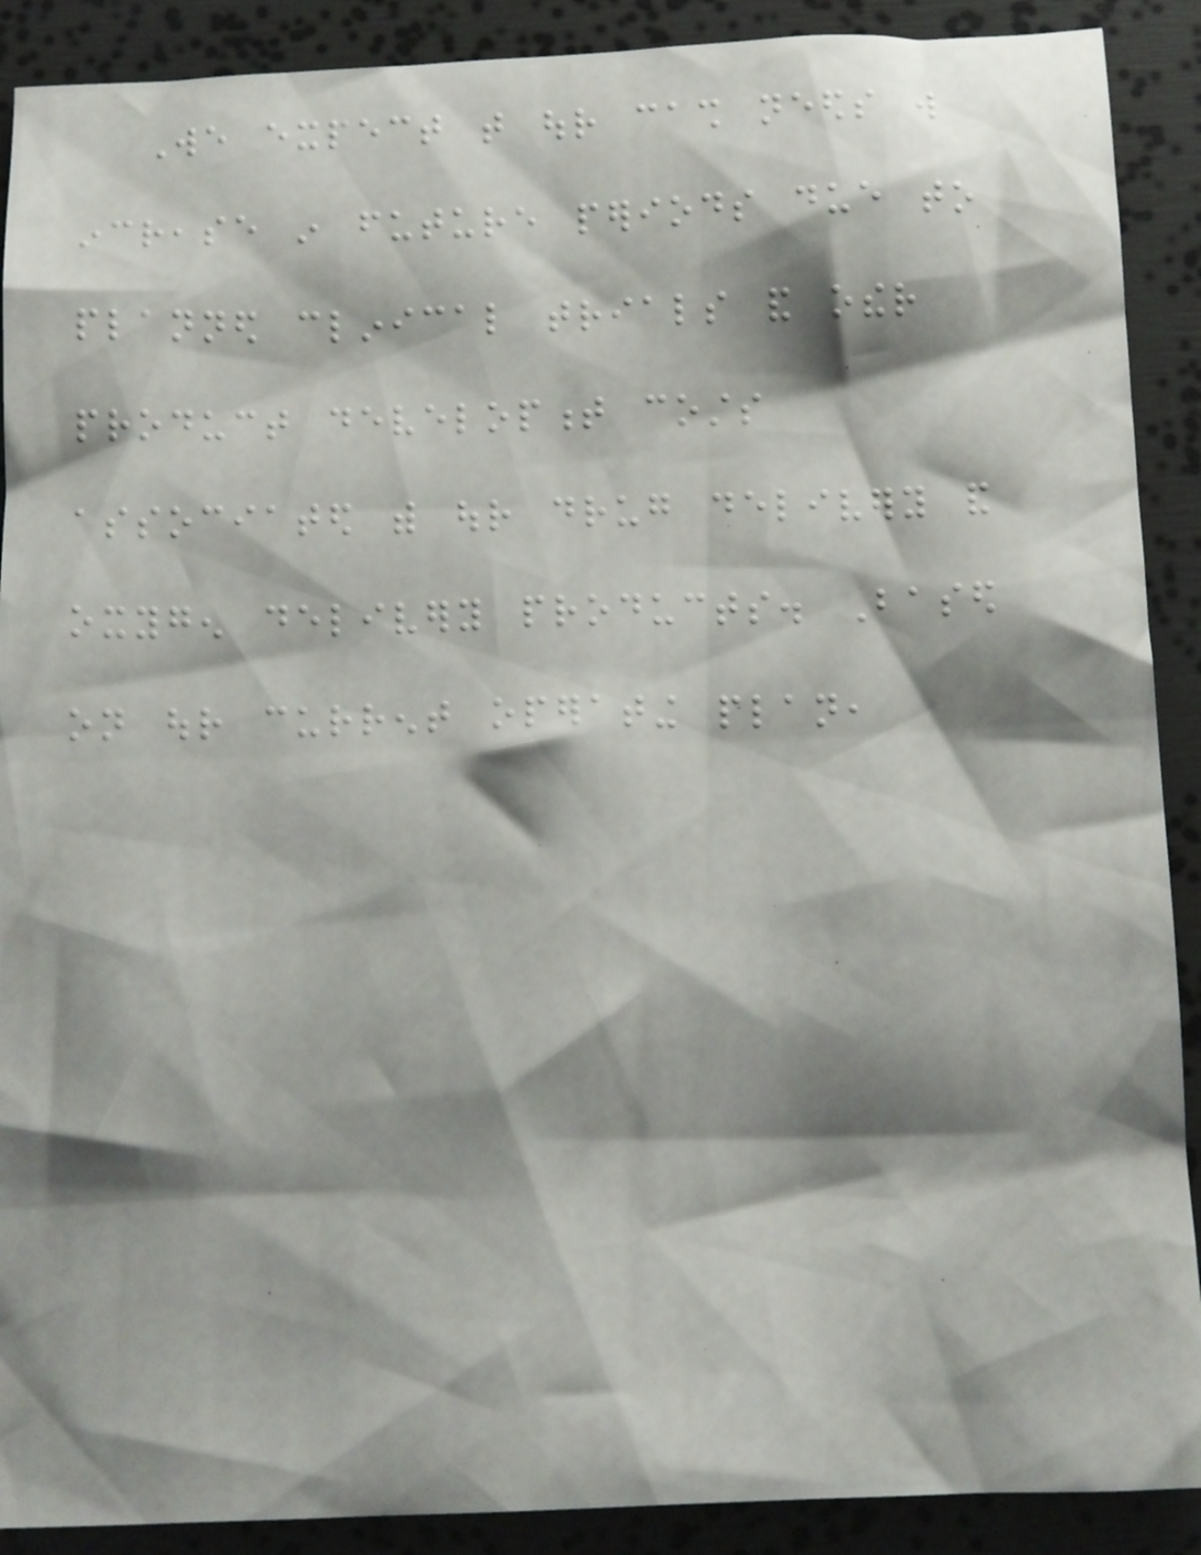We expect that our cash needs will
increase in future periods due to
planned clinical trials and other
product development costs
associated with our drug delivery and
oxygen delivery products. Based
on our current operating plan,
